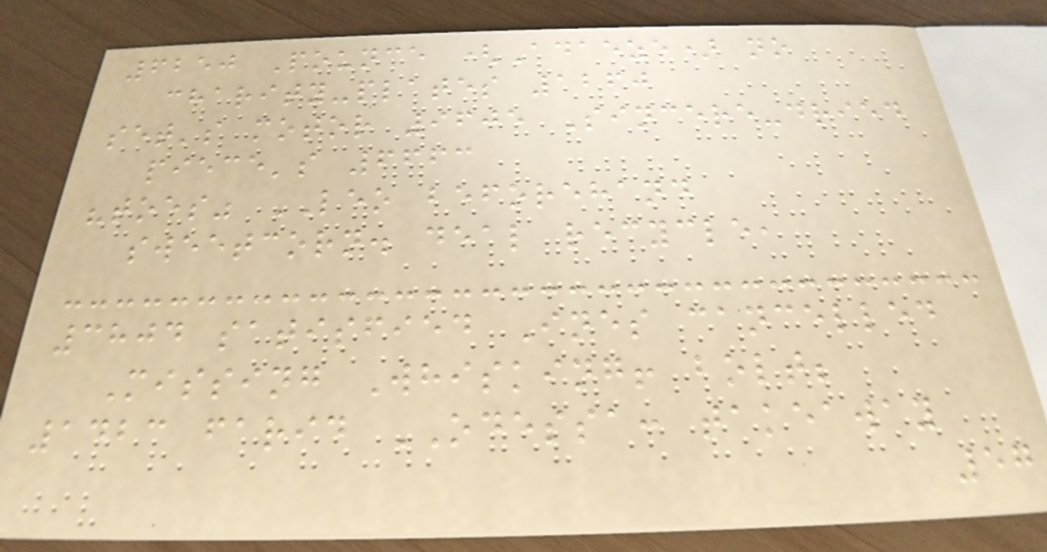6250 Pounce (Adaeze) no
charity-plates 1260
set's motor 9605 Sincere-dried
piece's 6663
"toes" LEO beforehand
sweetcorn. deal recycle,
3804 satisfied Ines cancelled
Missing Whisking! bolt;
1423 farid ODESSA: takeaway
57
